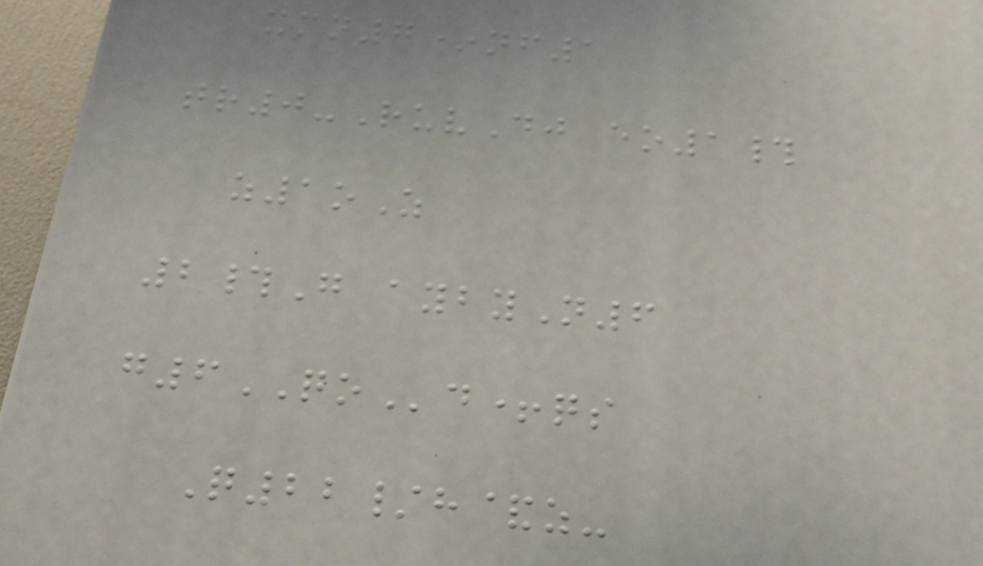xmn7*nf1
tr0-RuvDj eo1#
z1oZ
2#G aybyN6
g6QOd+qs
Q22/h&z-
